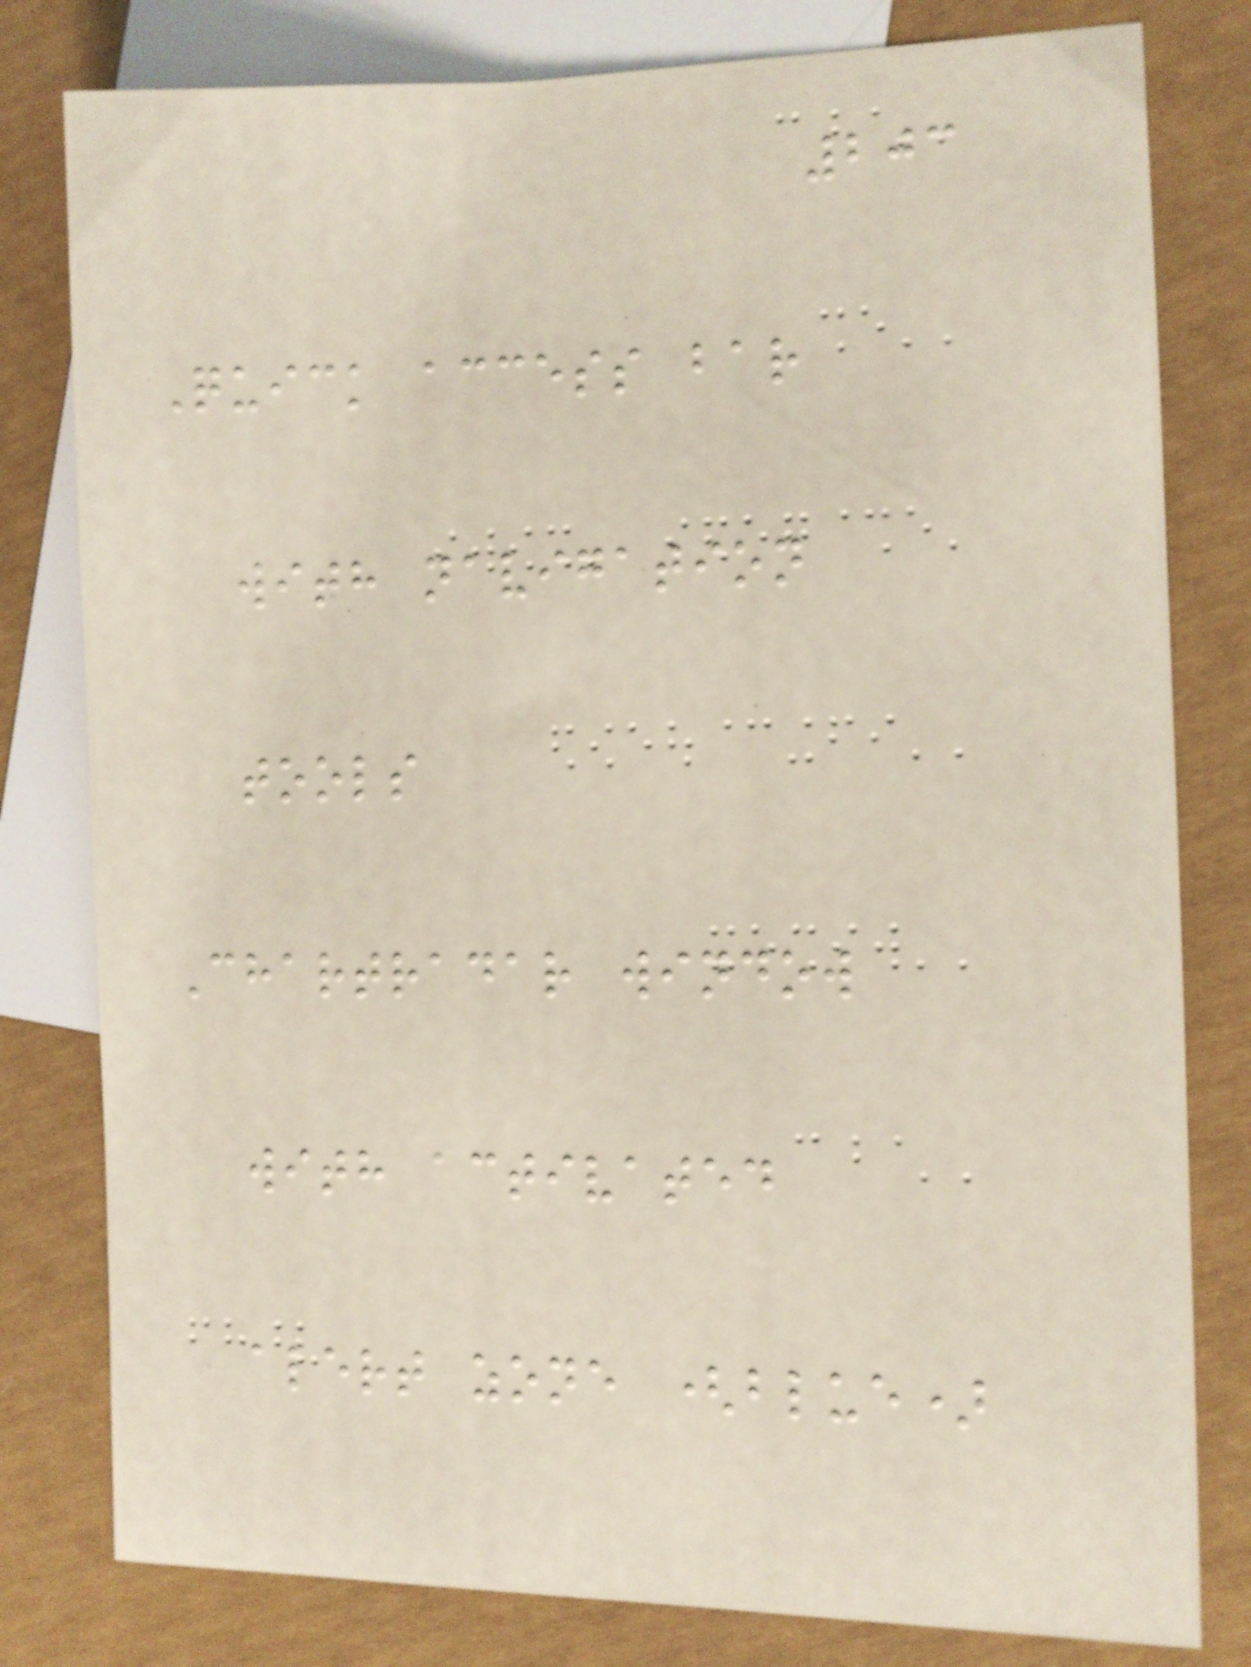203
Quick access bar
with navigation
tools
Chartradar window
with activated
alert zone (blue)
